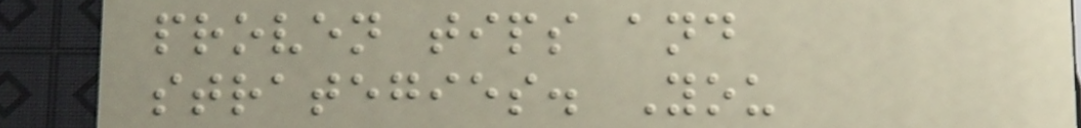proven tips and
strategies. You
